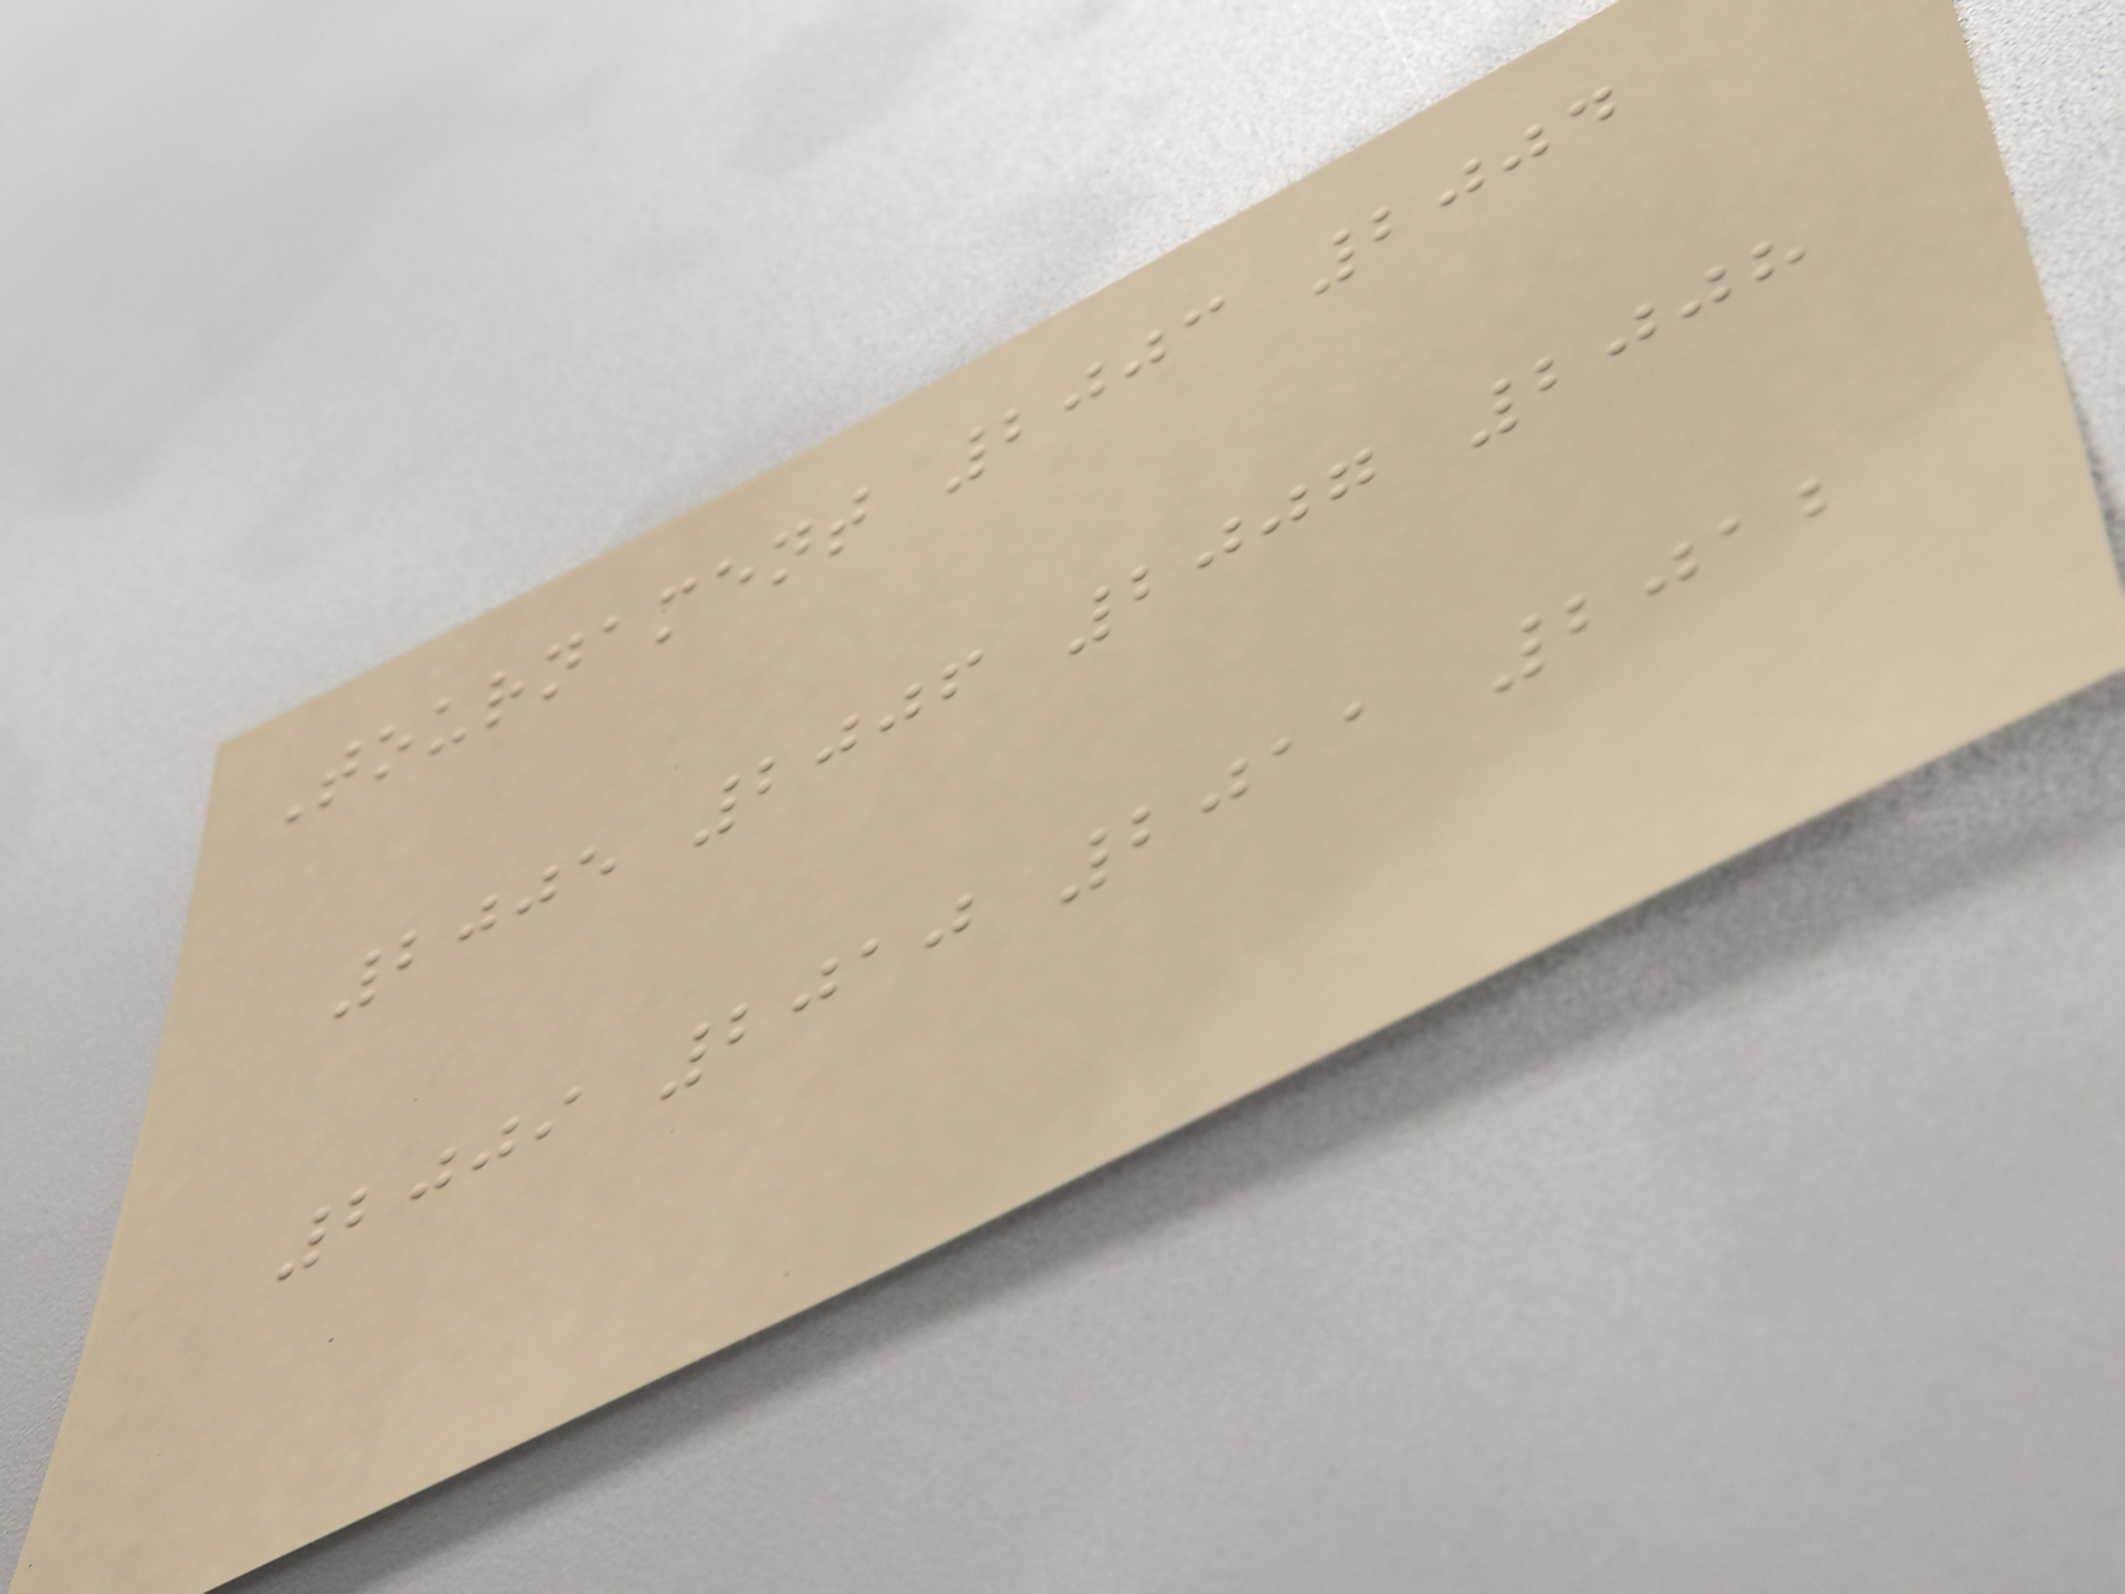Tournament 2003 2004
2005 2006 2007 2008
2009 2010 2011 2012
